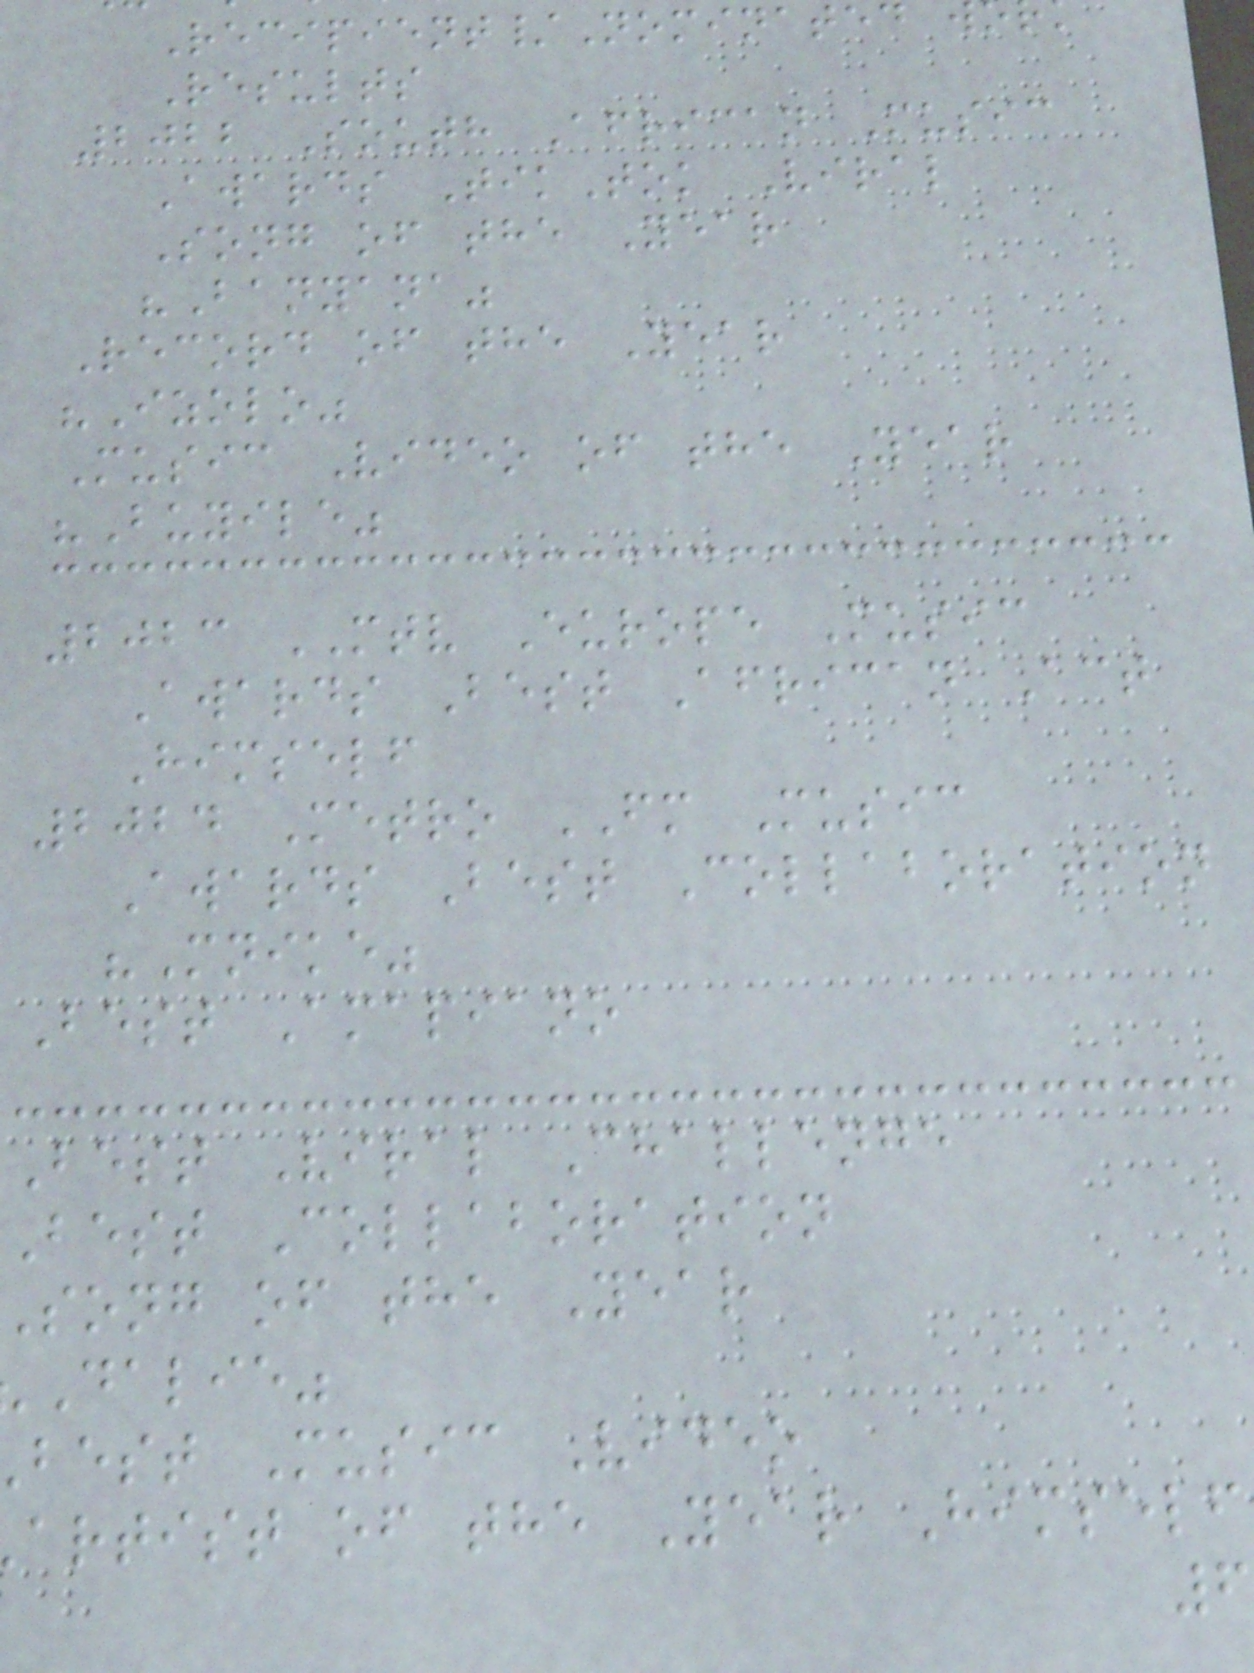Recipient/Nominated
Results
2022 South African Music
Awards TikTok Viral
Song of the Year
"Banyana"
Record of the Year
"Izolo"
Music Video of the Year
"Buyile"
2023 MTV Europe Music
Awards Best African Act
Himself
2024 Metro FM Music
Awards Best Collaboration
"Mnike"
Best Amapiano
Best Viral Challenge
Best Collaboration
song of the Year
Dalie"
best Music Video
artist of the Year Himself
